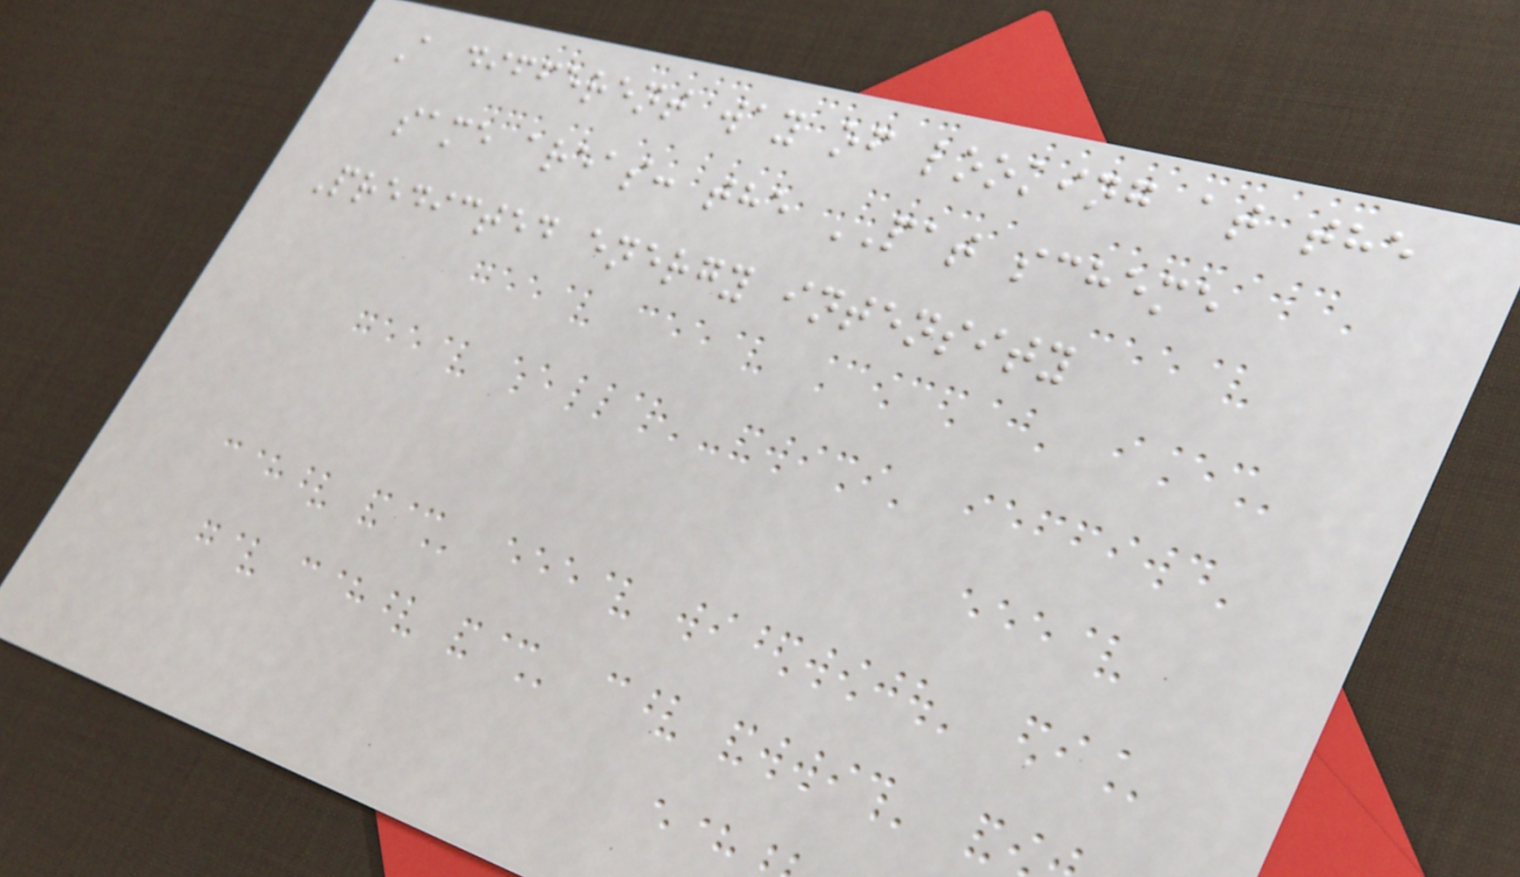A different way of looking at the
same areas: the PAT scheme
Predicted energy intensity
